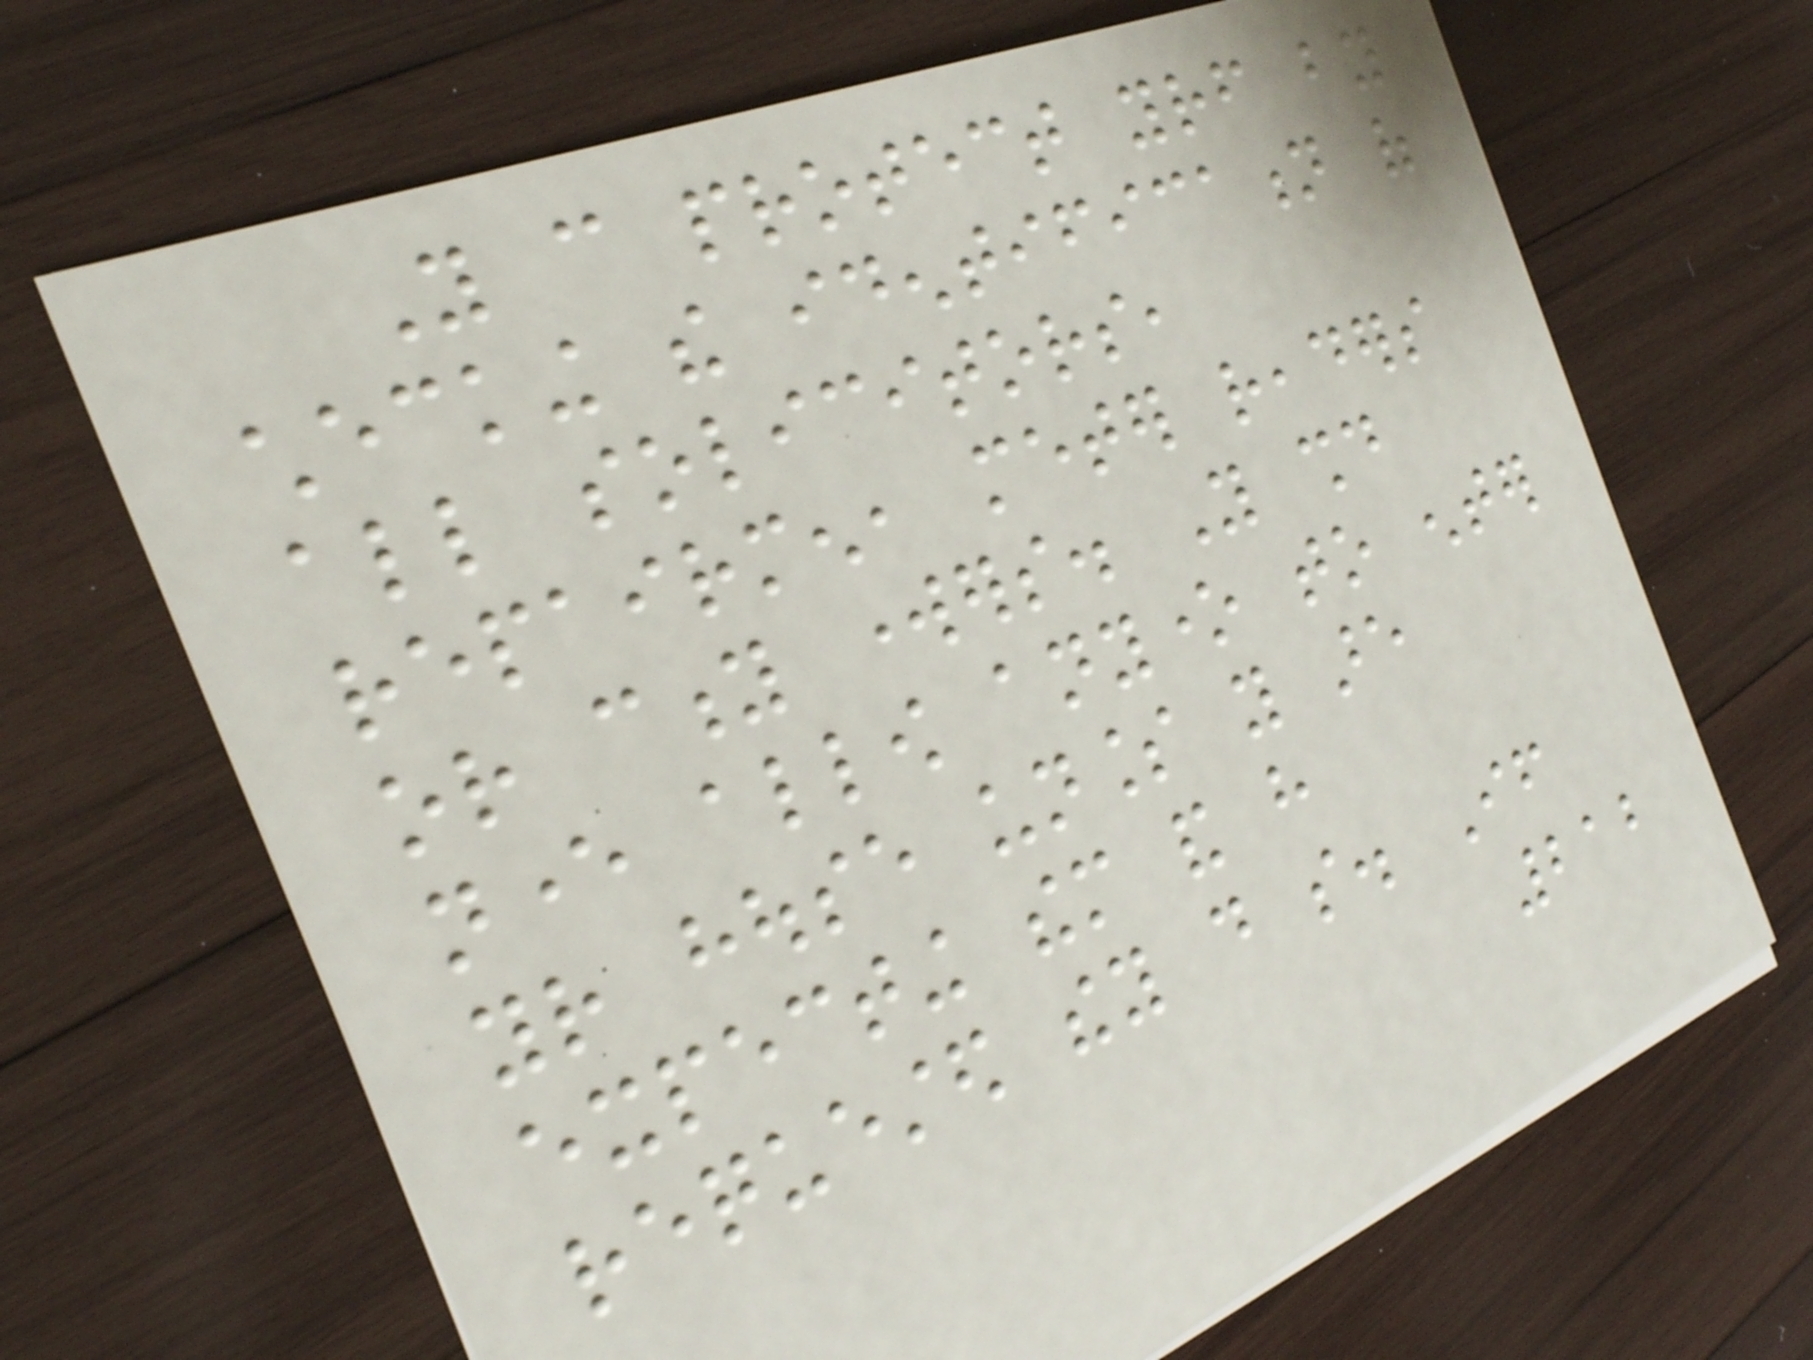You can protect yourself by
checking the identification of
all solicitors,
repairmen, meter readers
or city workers. You should
never allow anyone to enter
your house unless you are
expecting them and have
requested they do so. If
212
